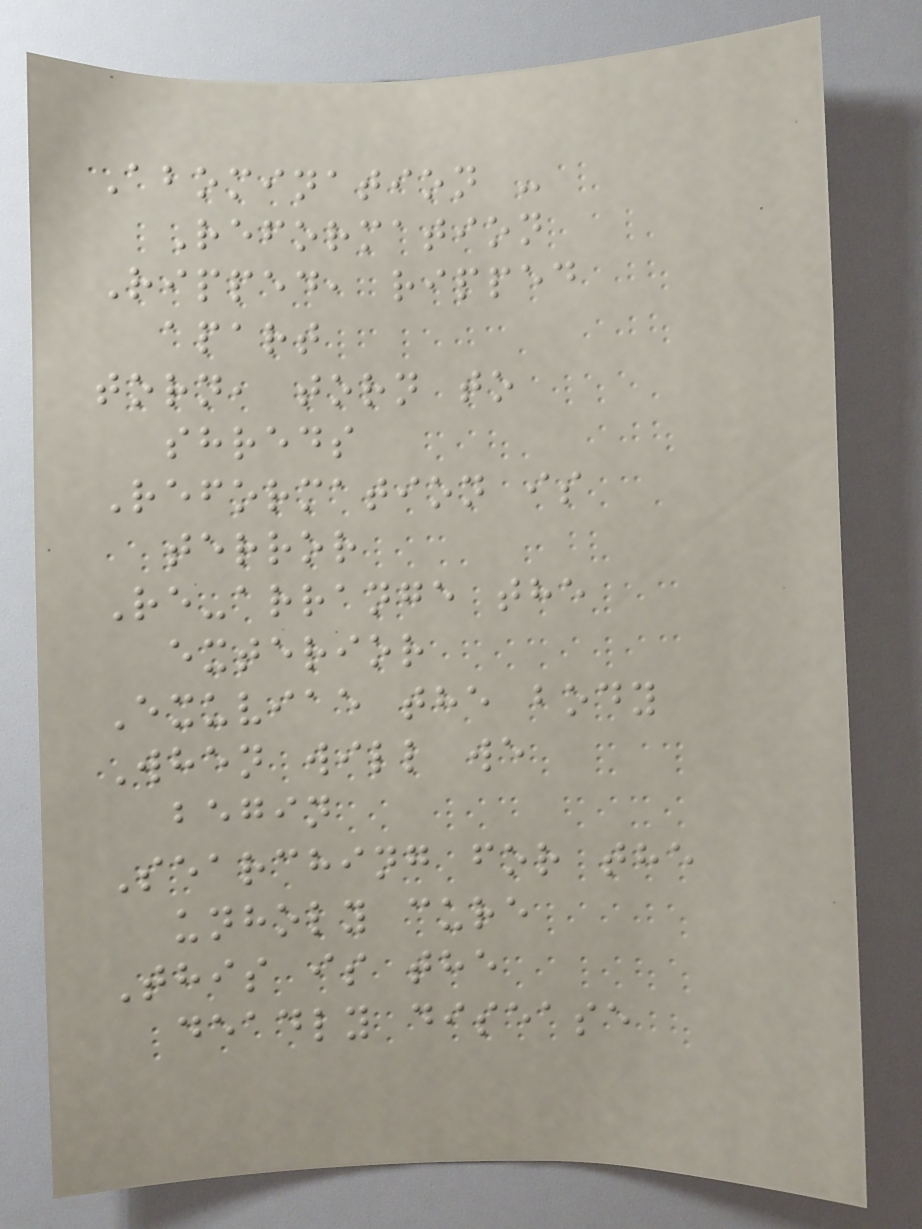Abomination -
Reformation
Ripped, ripped
apart
torn, torn to
shreds
Reformation is
terror
Re-arrange the
exterior
Exuviae the body
When will we
begin
Searching for the
unholy cure
This is the
deadly disease
